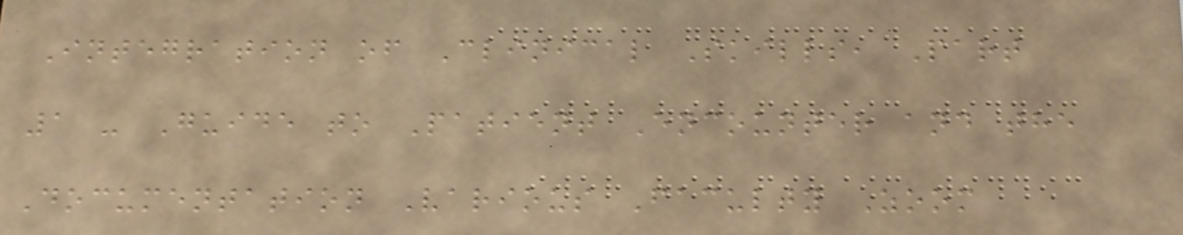Integration of Clinical Skills, Part
1 - Guide to Patient Encounter and the
Documentation Various Faculty Zoom
